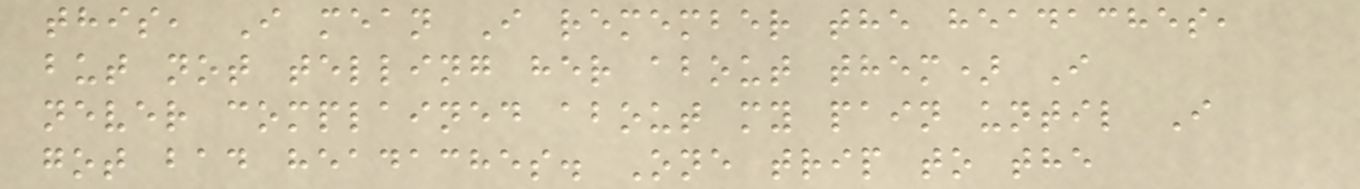this, I mean I remember the headaches,
but not telling her about them) I
never complained about my pain until I
got bad headaches. One trip to the
